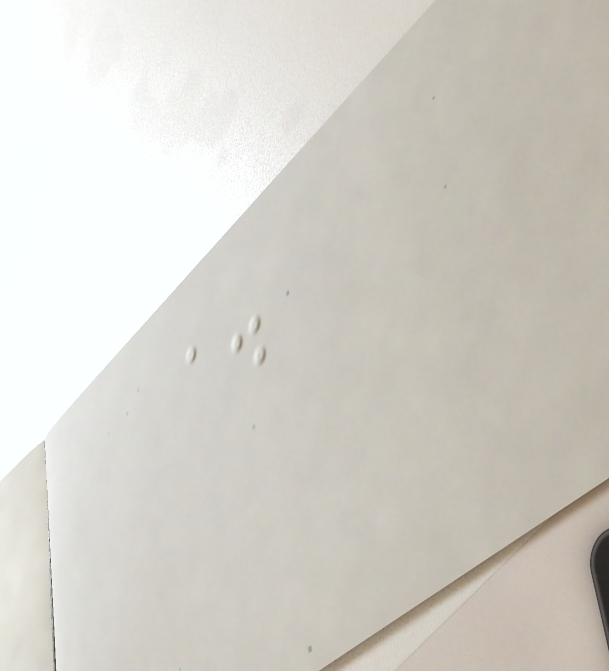a.
